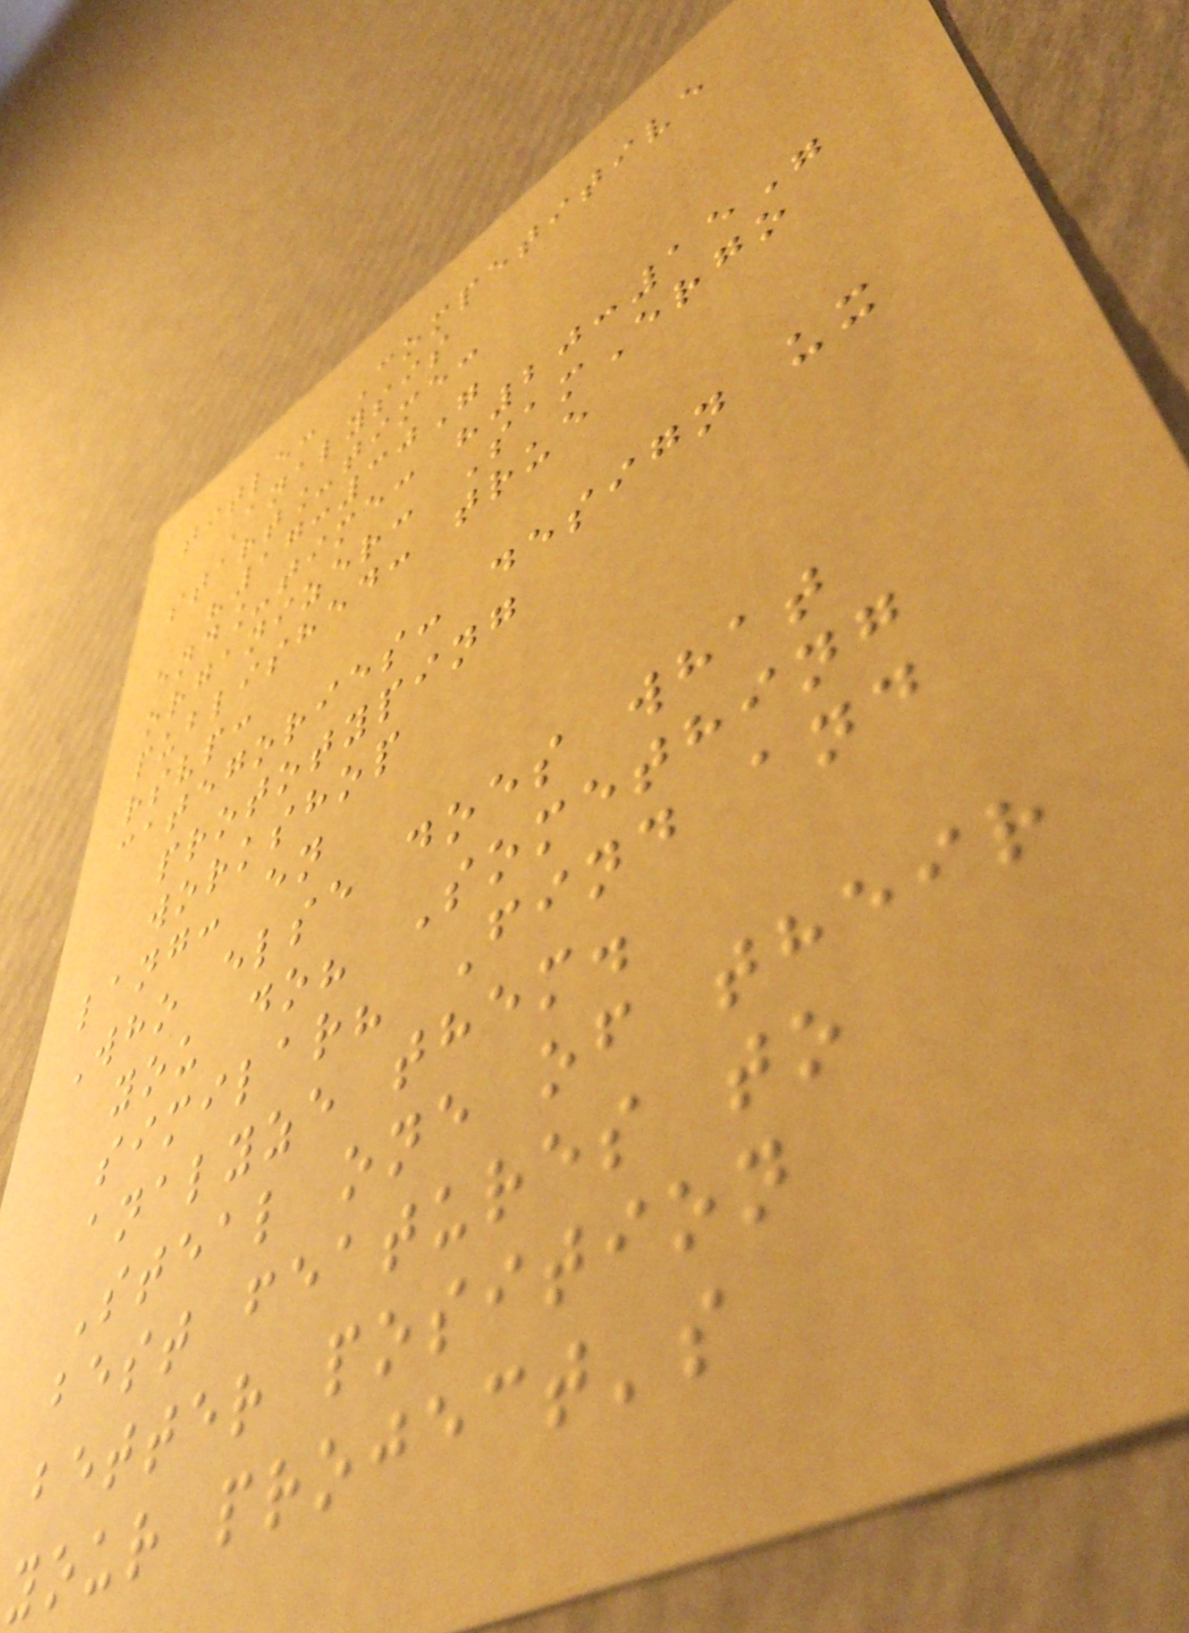title: Competitive
Analysis
start_time:
"17:30"
end_time: "20:15"
organizer: SamErgo
published: true
rsvp:
categories: design ux
prototyping
workshop
lang: en
Who else does what
you do? Something
similar? Find and
analyze them.
Steal one of their
best features to
better position
your project's
